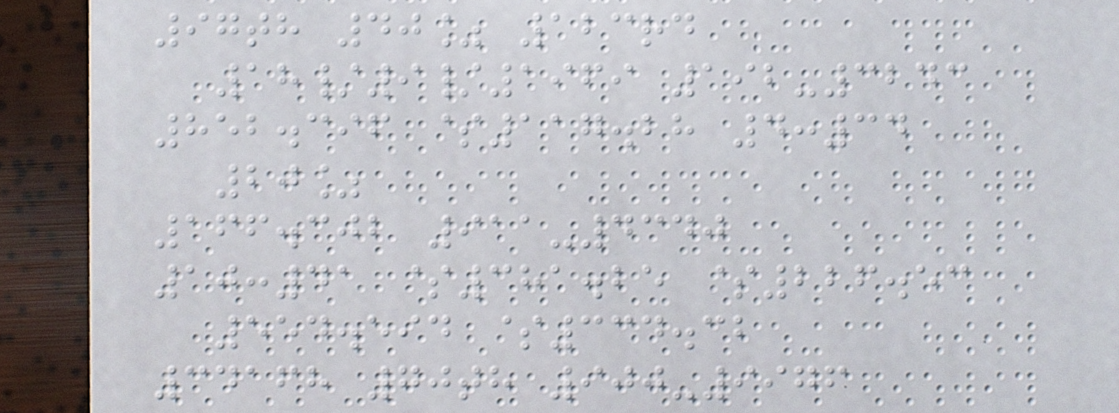97th 40% 123rd
18/9/1969 192-3243
852.396 $117.28 4:34
20%
166.302 911-4340
10:41 $381.25 $226.53
554.594 $334.32
34168 70th 900-9976
